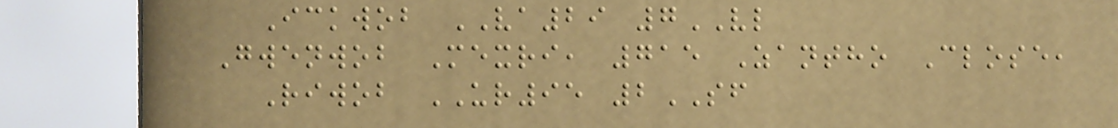Ickwob VA29 7VL
Gwenwob Mexri, 715 Zantho Close,
Riwob UR95 2SF
